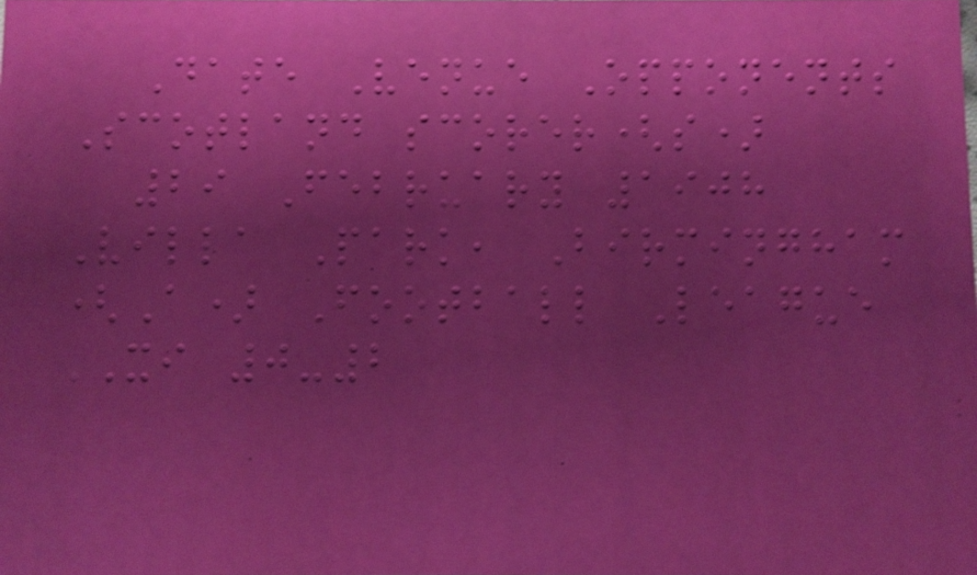Date Venue Opponents
Scotland scorer(s)
29 February 1908
Villa Park, Birmingham
(A) Football League
XI 0-2
